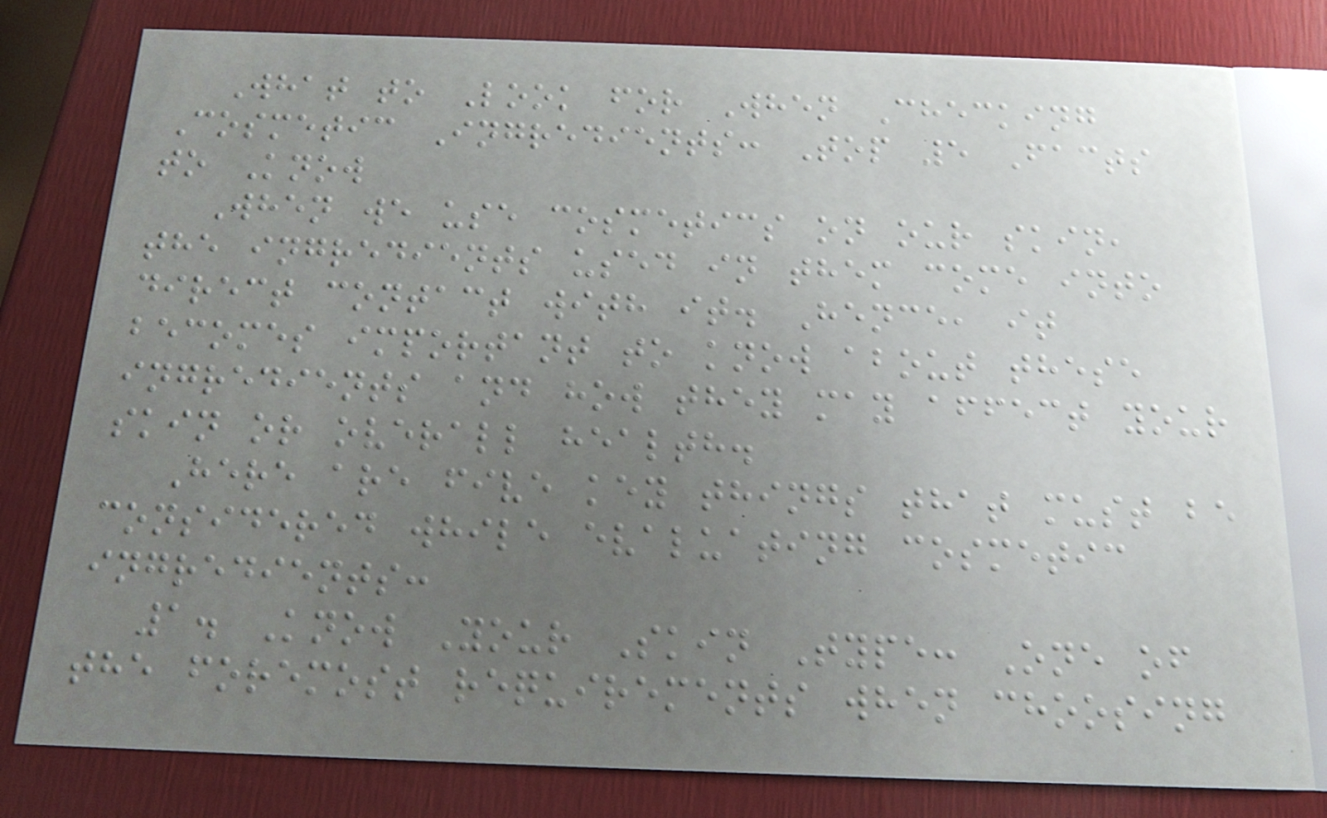What to Look for When Checking
Cosmetic Ingredients: Top 5 Facts
to Know
When we use cosmetics on our skin,
the ingredients used in them come into
direct contact with it. Hence, it
becomes important to know about these
ingredients and how they may affect your
skin or overall health.
Here are five key things that must be
considered while evaluating cosmetic
ingredients:
1. Know Your Skin Type: One of
the foremost requirements when choosing
